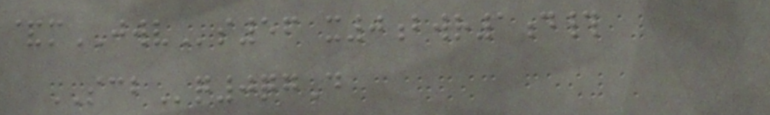&mJWVs56 x0bwr1d#
SCBq0qgD
